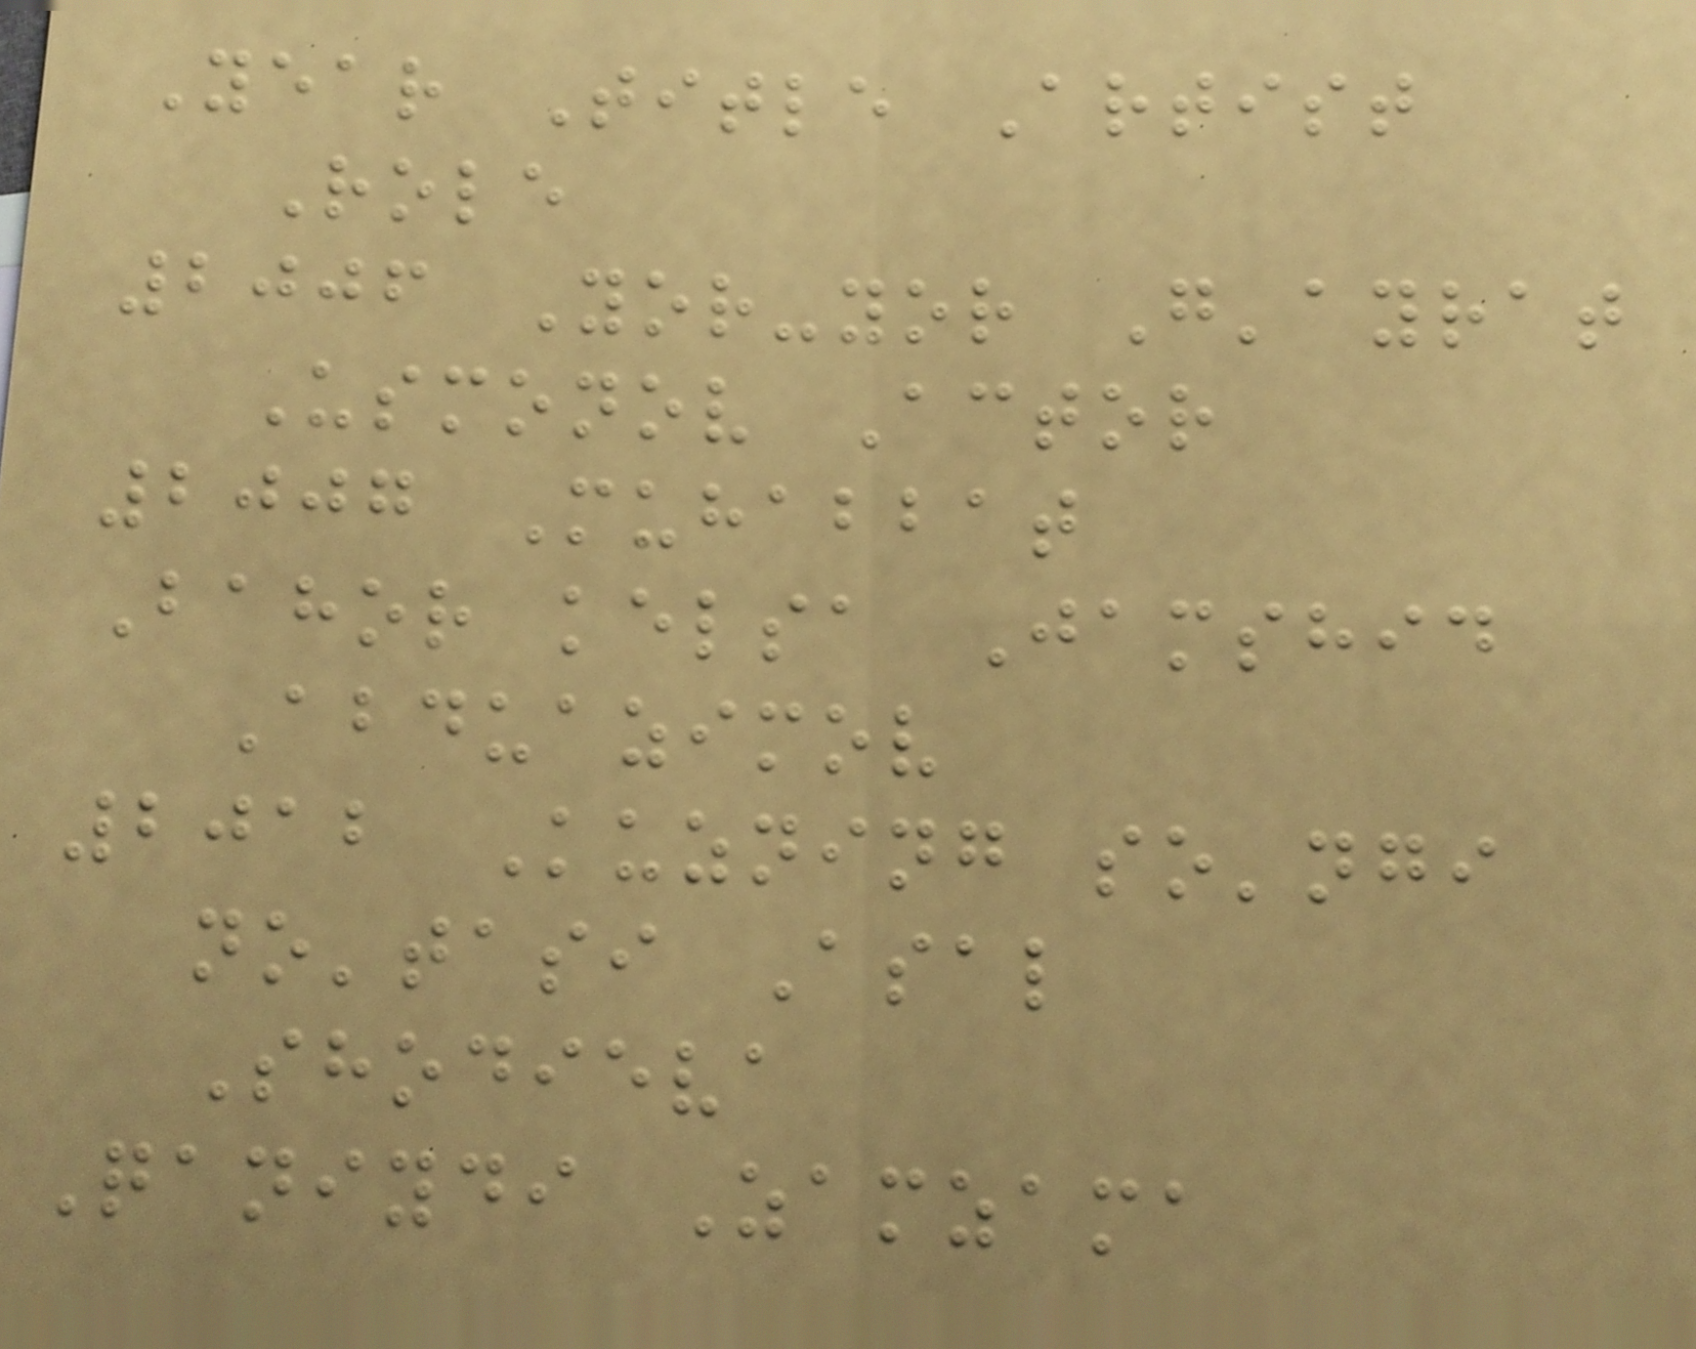Year Title Artist
Role
2006 Yor-yor G'ayrat
Usmonov Actor
2007 Muhabbat
Bahor kelsa Jamshid
Abduazimov
2012 Kuzning so'ngi
no'tasi Asal
Shodieva
Qaniydi Zamzama
